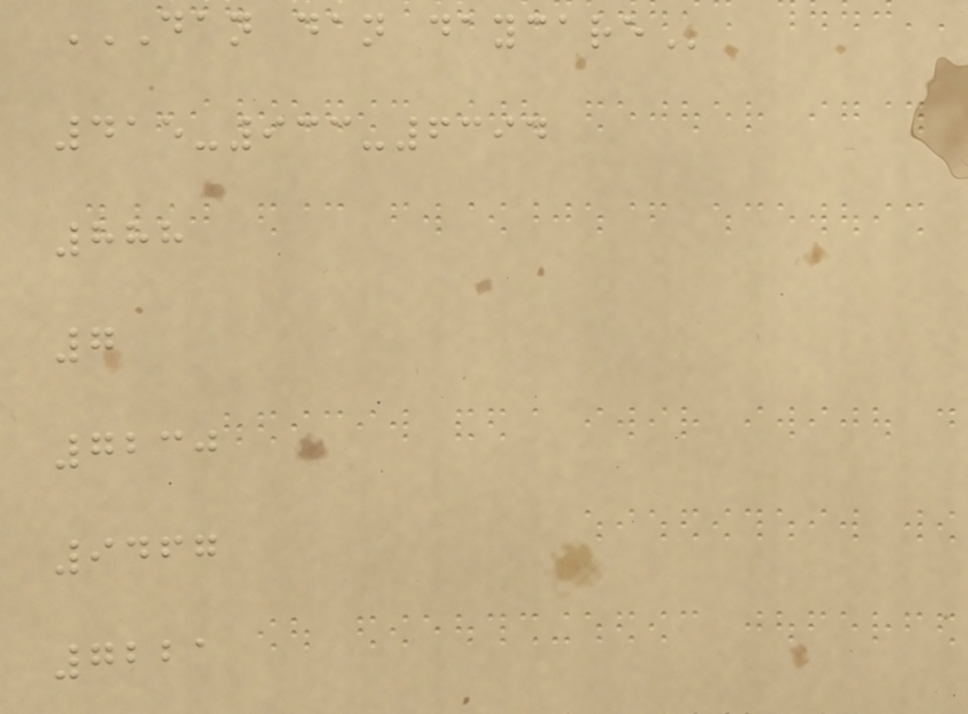DAN DAN DAYCARE
415-933-6394
888
7
7230
9467
7221
